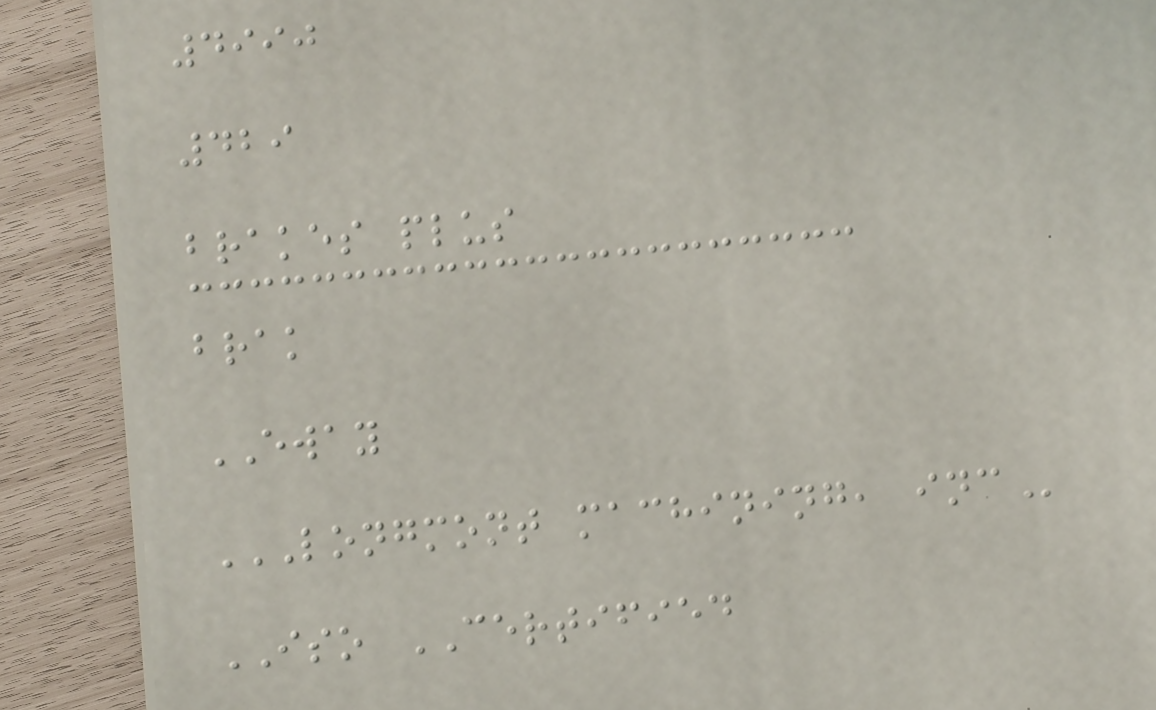4990
429
brakes plus
brak
EWAY
LONGMONT MACHINING, INC
ISO CERTIFIED
